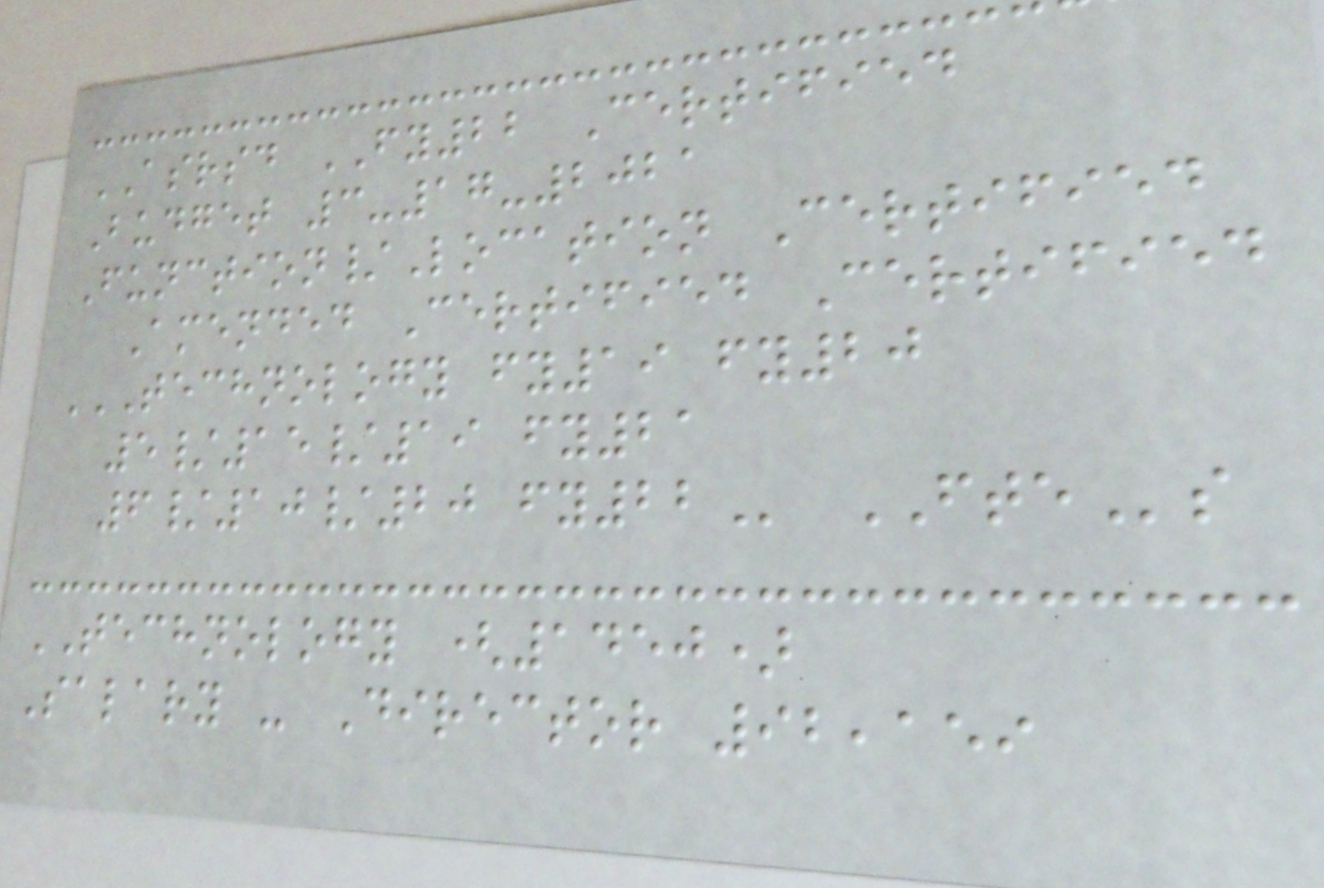ASRSD FY22 Certified
Budget 3-17-2021
Function/Location Certified
Amended Certified Certified
TECHNOLOGY FY19 FY20
5/15/19 FY21
6/10/20 FY22 FTEs
TECHNOLOGY (1450)
Salary - Director 92,159
